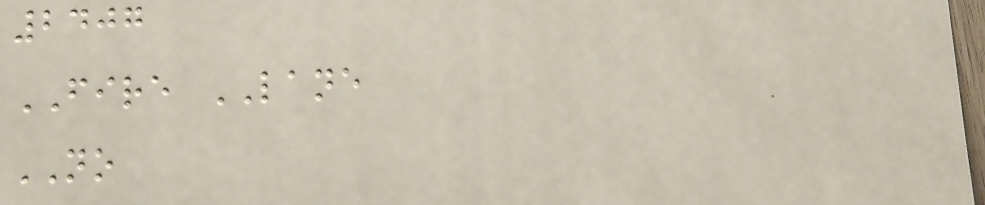2407
FIRE LANE
NO
